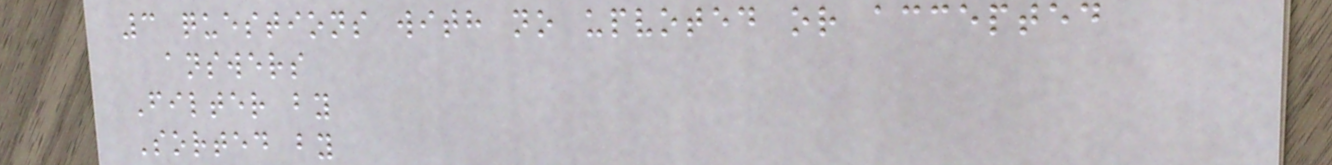3 questions with no upvoted or accepted
answers
Filter by
Sorted by
